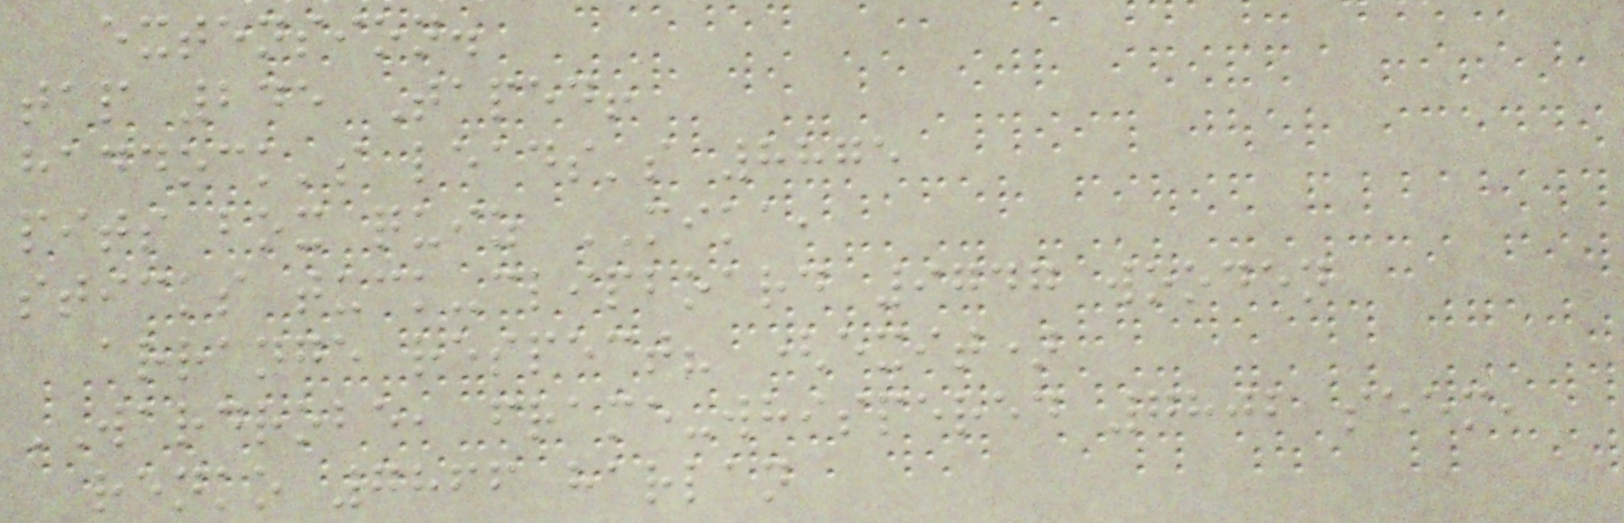extension.
tap 245 Taped!
haddock's leads's 8875
pits box quiz MIKA,
sticks tuck-clipboard 9747 wooden
arrange respect? (exit)
WARDROBE, frame-whispered 7802 seem,
renko 7866 harlan
